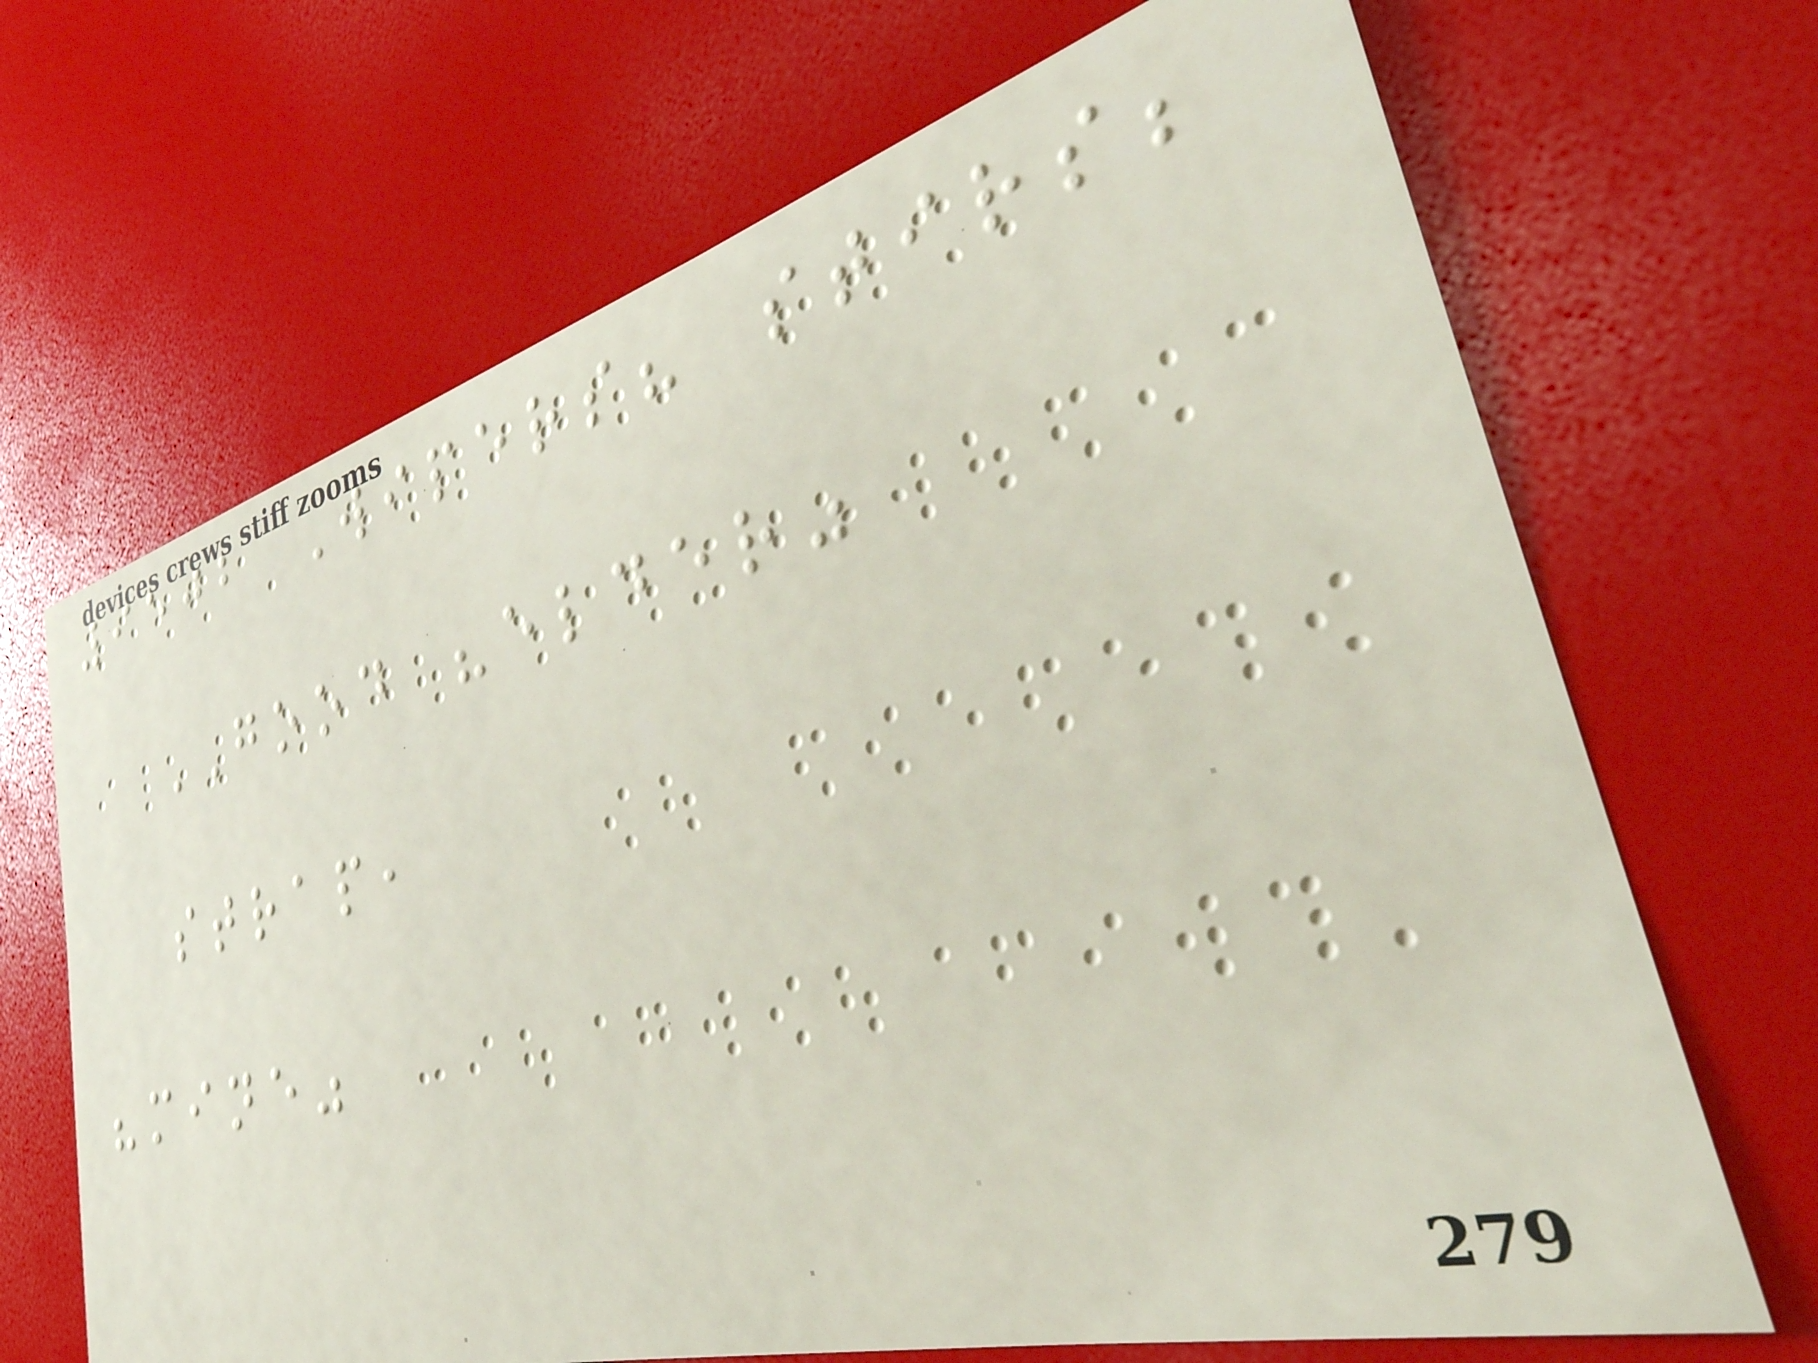9502 Wipers? stirs;
GOOD "elder"
strap,
"mine"
